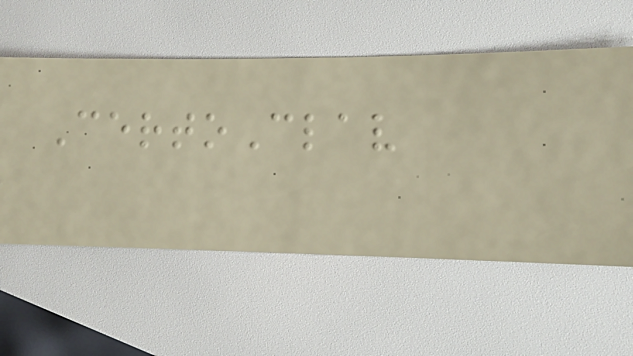CertoClav
